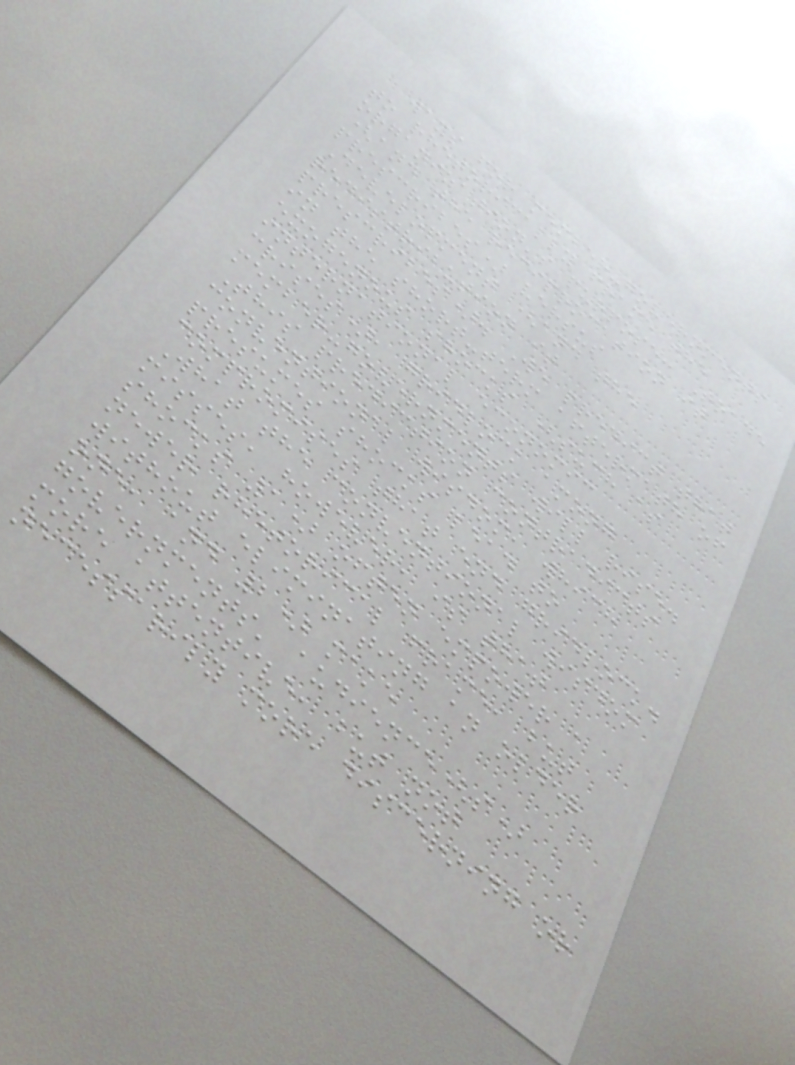ways for member-governments
to rhetorically frame the
organization's purpose: Trade
(and the reciprocation it
prescribes) versus
Development (and the
redistribution it
prescribes). We predict that
in the short-term aftermath of
exogenous shocks (such as
international economic
crises), gridlock among
member-governments will rise.
This prediction contradicts
conventional wisdom, which
presumes shocks lead to
compromises that end gridlock.
What the conventional wisdom
misses, however, is that
shocks 1) often empower a
newer rhetorical frame, but
without eliminating an older
one, and 2) make
governments' audience(s)
more attentive, but not
necessarily more discerning or
